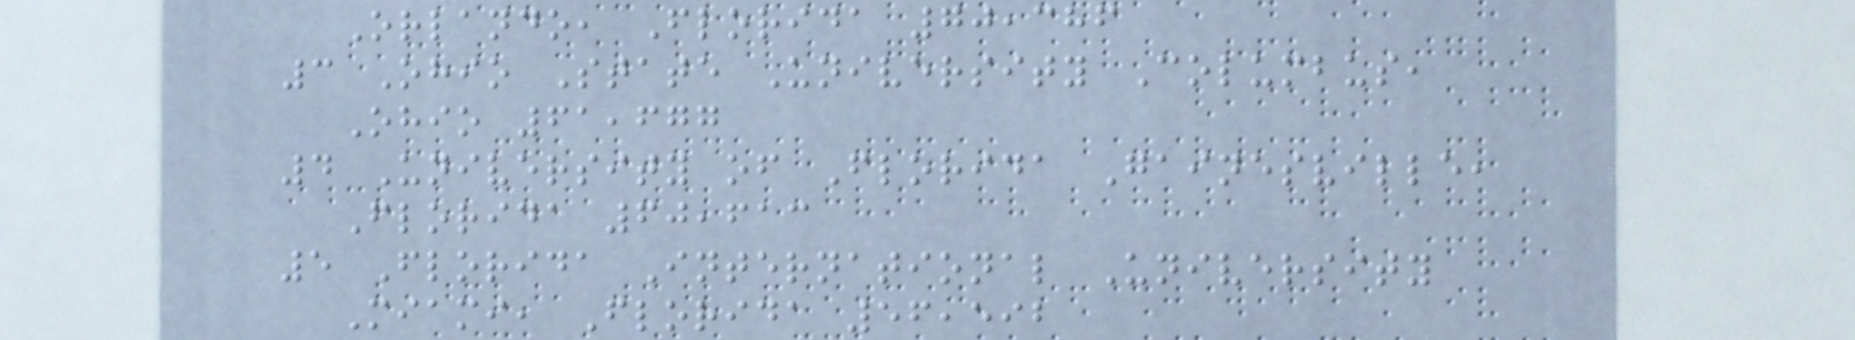Orlando, Florida 70,386
3 Ohio State University Columbus,
Ohio 61,677
4 University of Florida Gainesville,
Florida 60,613
5 Florida International University
Miami, Florida 56,592
